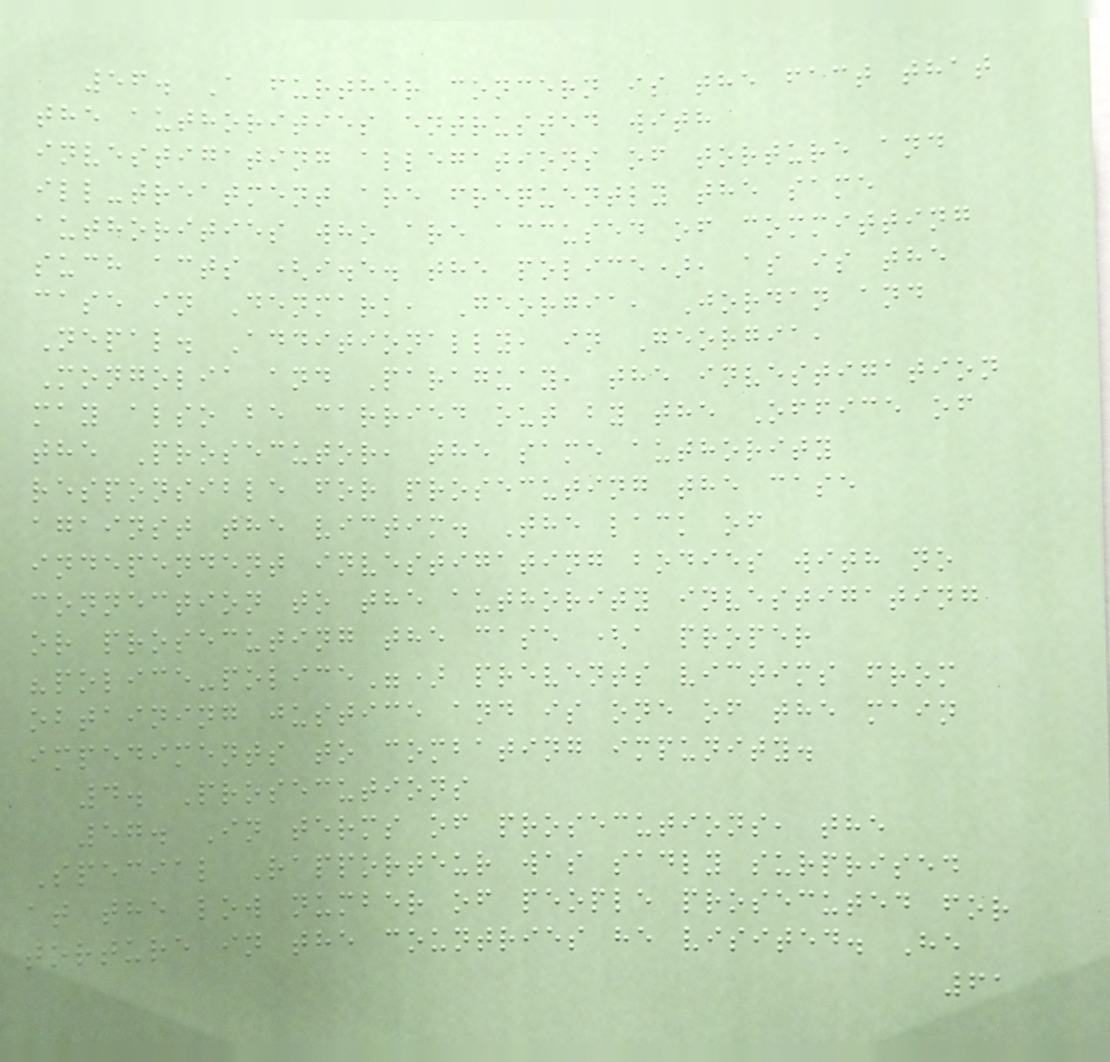56. A further concern is the fact that
the authorities entrusted with
investigating allegations of torture and
ill-treatment are frequently the same
authorities who are accused of committing
such acts (i.e. the police), as is the
case in Denmark, Georgia, Jordan and
Nepal. Additionally, in Georgia,
Mongolia and Paraguay, the investigation
may also be carried out by the Office of
the Prosecutor, the same authority
responsible for prosecuting the case
against the victim. The lack of
independent investigating bodies with no
connection to the authority investigating
or prosecuting the case (a proper
"police-police") prevents victims from
obtaining justice and is one of the main
impediments to combating impunity.
4. Prosecutions
57. In terms of prosecutions, the
Special Rapporteur was sadly surprised
at the low number of people prosecuted for
torture in the countries he visited. He
61
